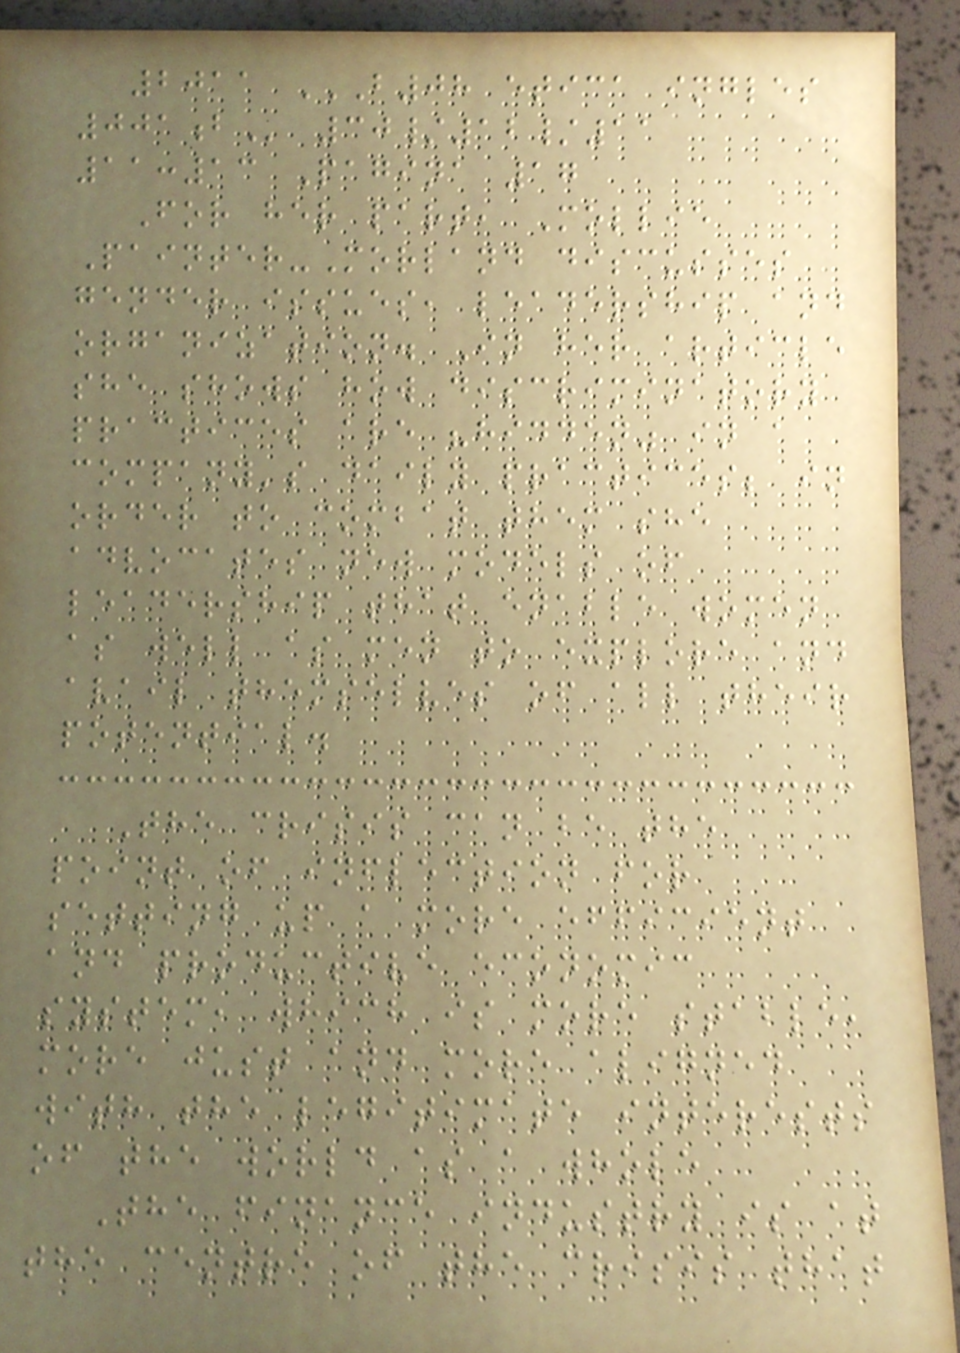2011 B08 ETICA INGLES
001B 30/12/11
11:13 Pagina 17
For her part, Mollie
Painter-Morland discusses
gender issues, leadership and
organization. In her article
she shows how discriminatory
practices are "hidden" in a
company's daily practices; in
order to combat them she
advocates new models of
leadership that enable women
as well as men to explore and
avail themselves of all their
potential.
The crisis can be the
point of inflection for
setting up a more efficient
and productive economic
system, which is more stable,
more just and more aligned
with the legitimate interests
of the world as a whole
The finance industry is at
the centre of the crisis that
